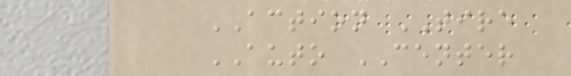ACTION TIRE
AUTO CENTER
